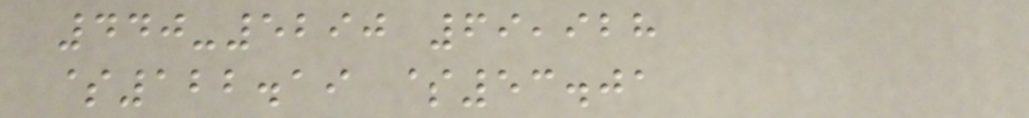440-5290 69,928
$122.19 $53.01
